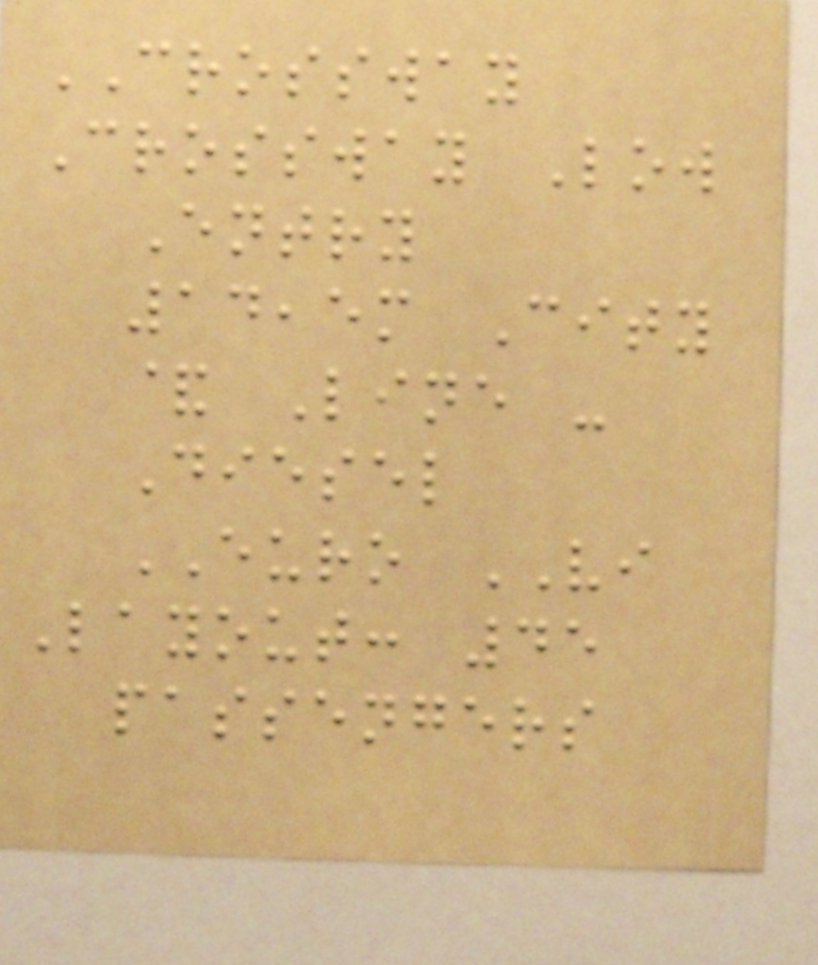CROSSWAY
Crossway Low
Entry
14,5m City
& Line -
Diesel
EURO VI
Layout: 45
passengers
